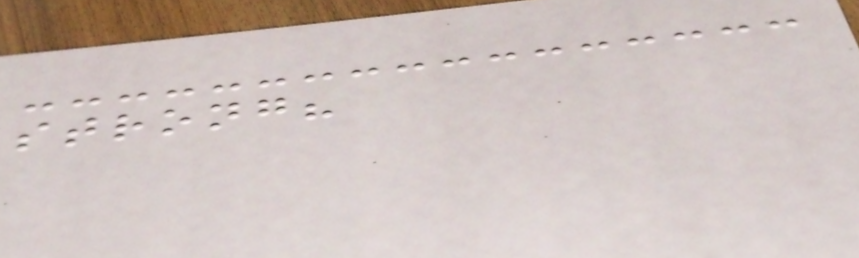strong?
